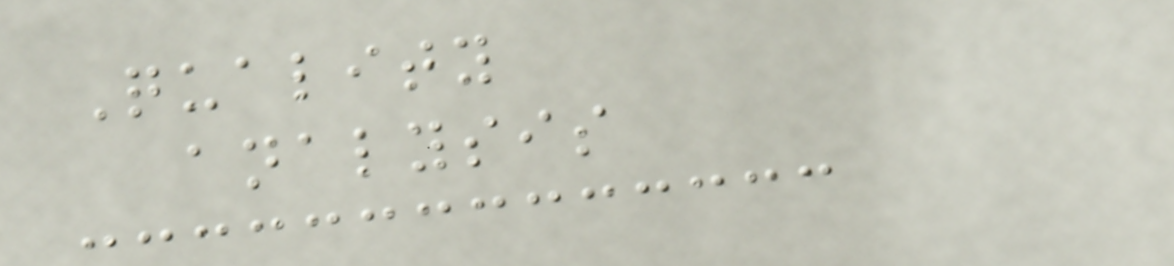Quality
analysis
